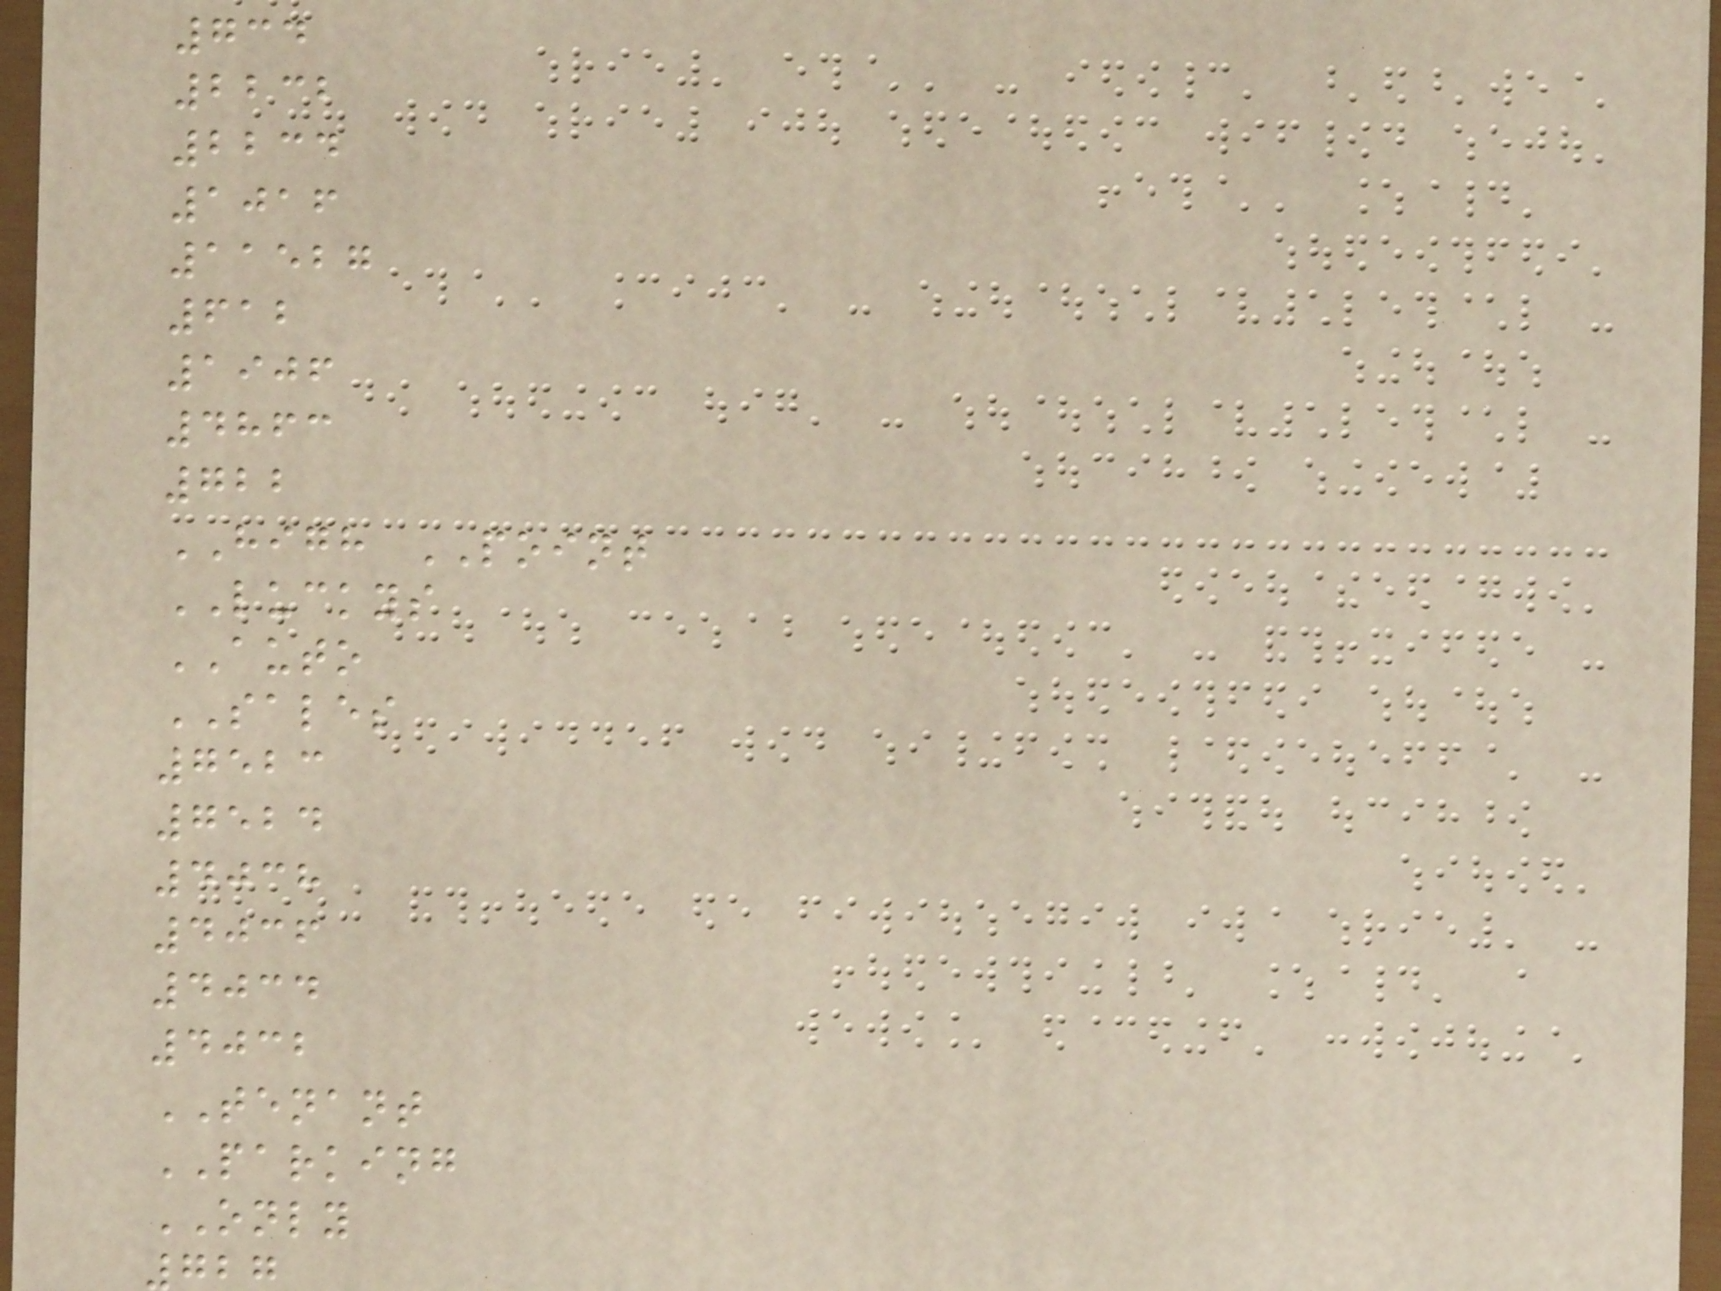734
2232
2234
1016
11527
612
1906
4863
722
HIGH POINT
LUCKYS
AUTO
SALES
7523
7524
4038
4036
4034
4032
TENANT
PARKING
ONLY
